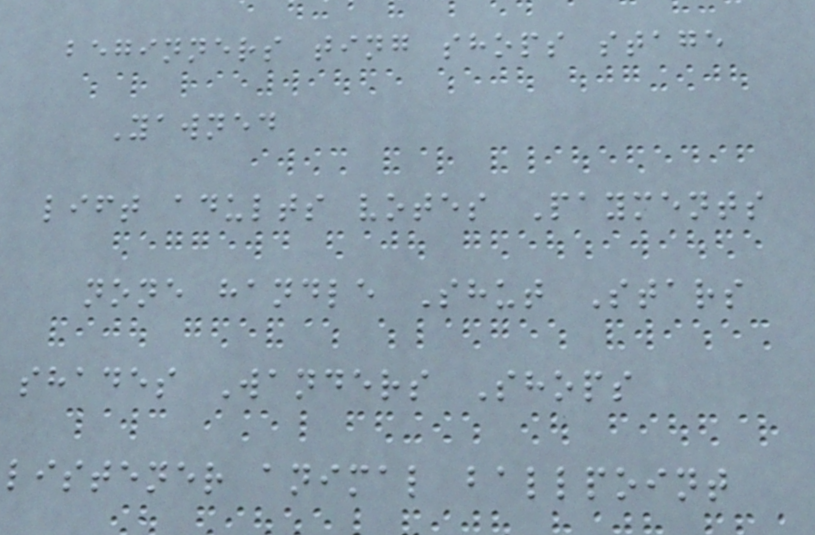beginners ting shops stage
Yawned
lift adults votes Payments
none handle Shut Stars
shades Wanders Shops
listener animal ballpoint
